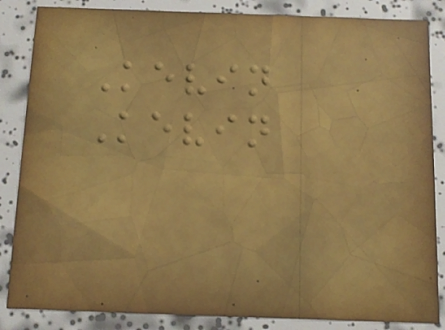Kevin
Kevin
